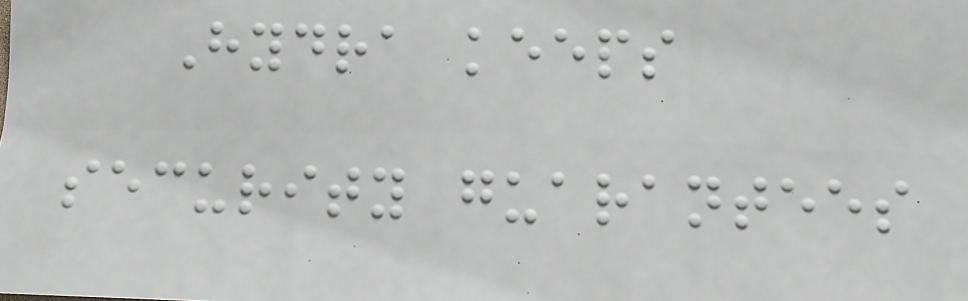Hydra keeps
security guarantees
